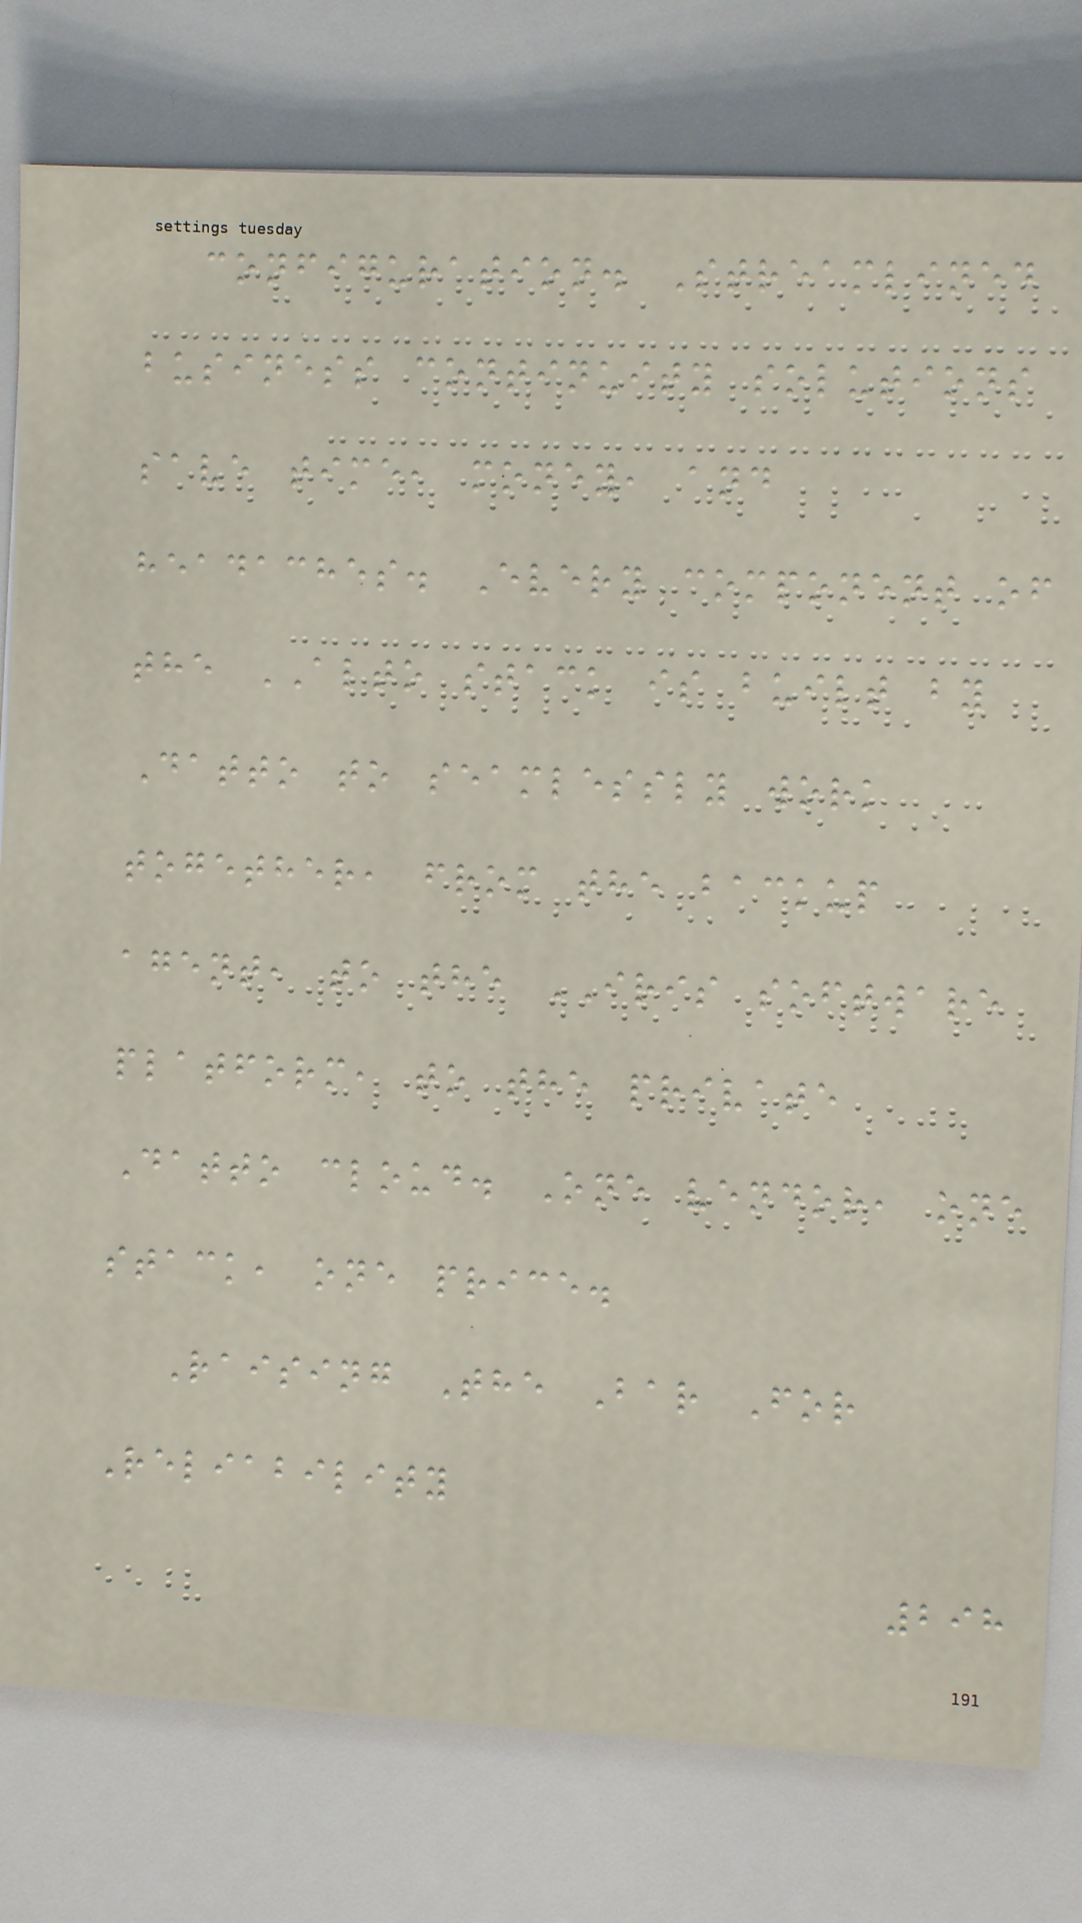configuration. Streamlined
business continuity solutions
save time, money, and
headaches. Every component of
the ALTO stack is built by
Datto to seamlessly work
together, from the backup
agent, to the IRIS software
platform, to the private
Datto cloud. One vendor, one
stack, one price.
Raising The Bar For
Reliability
298
